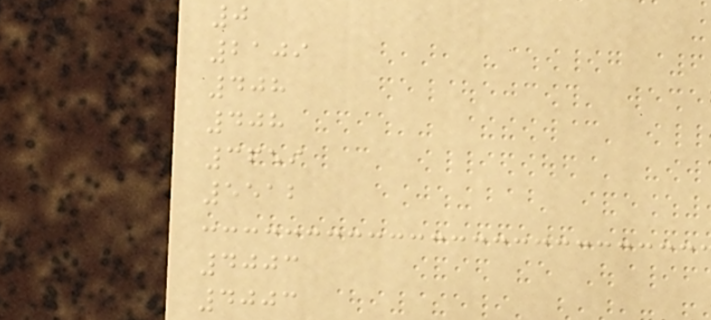0
2109
408
408
3659
5512
4003
4003
